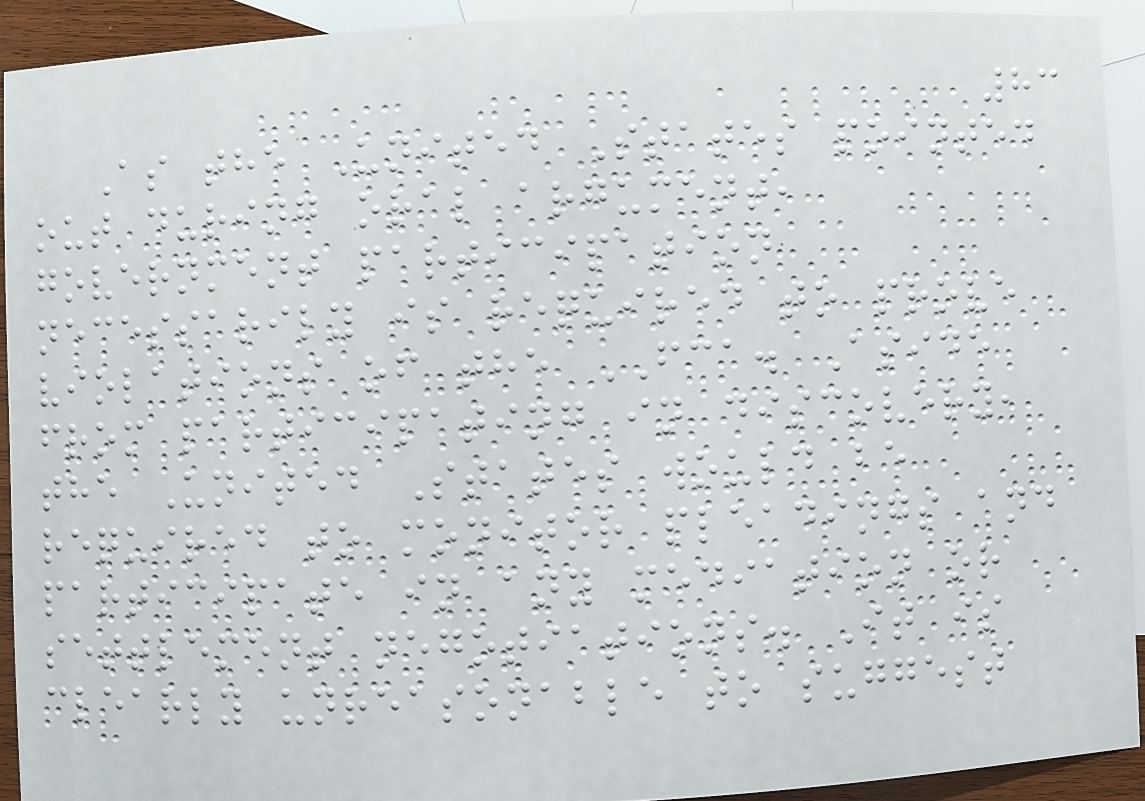83
As the United States pointed
out during oral argument,
government participation
necessarily is required to prove
violations of the FCA. Aside
from participating in discovery,
the United States would be
required to monitor pleadings and
participate in any mediation or
settlement negotiations. It is
clearly unreasonable to suggest
